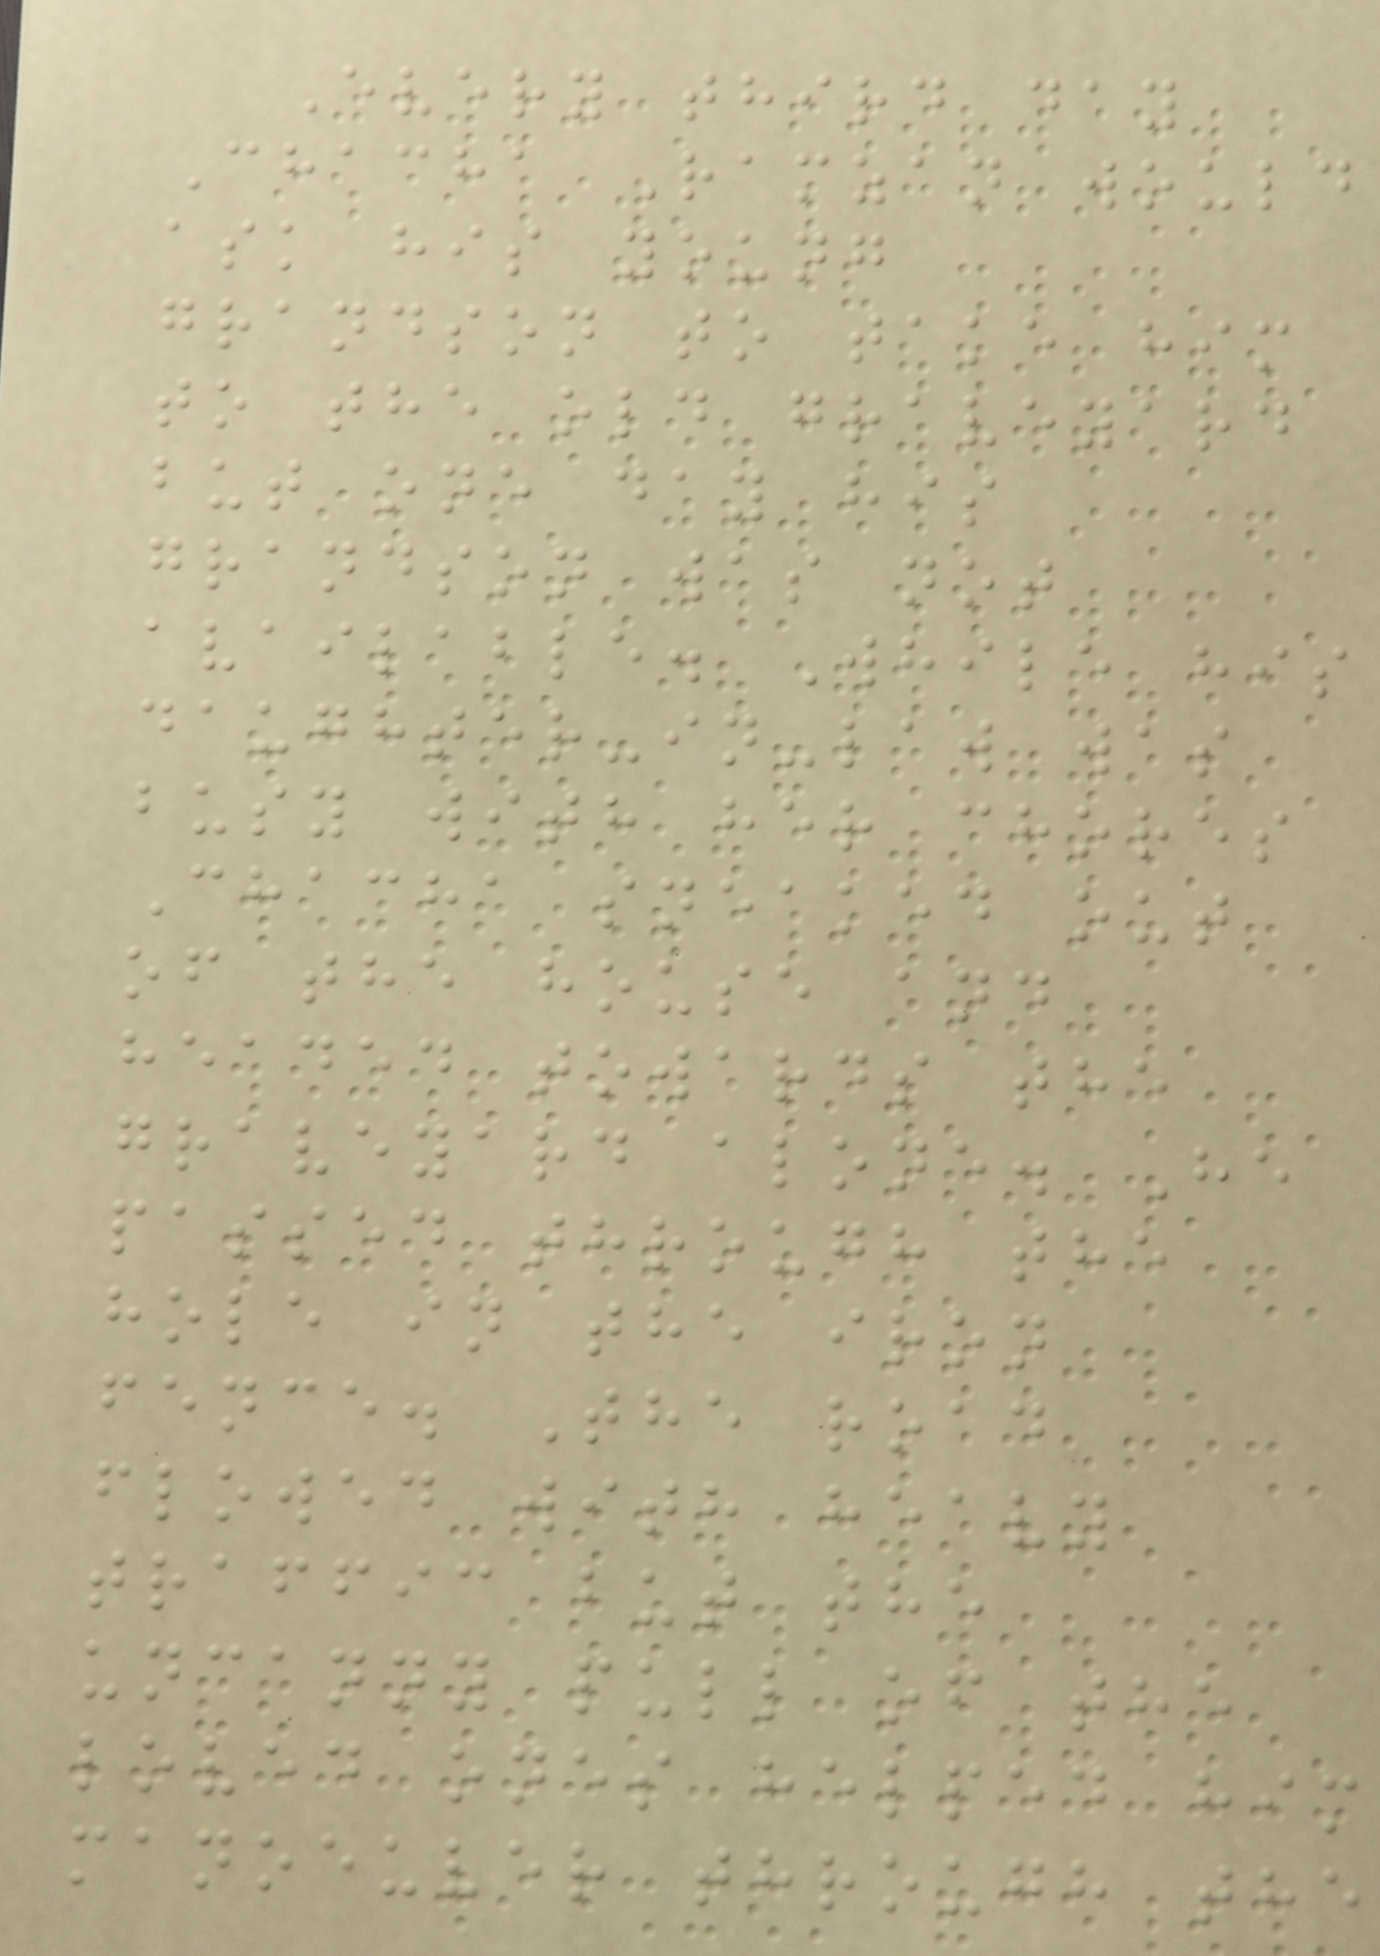Every third day
Chacha Ramzan would
ask his young
grandson to take him
to the old graveyard
but one day his
grandson was not
available. While his
daughter-in-law was
busy with her chores
Chacha sneaked out
of the house and
headed towards the
graveyard alone. He
passed through the
hole in the iron
fence. The road
flowed with heavy
traffic but the
uncanny pull of the
loved ones helped him
manoeuver through the
